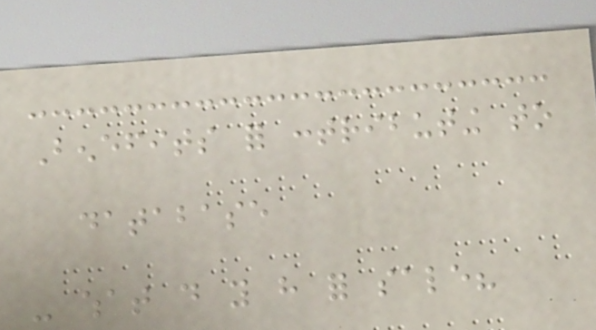Benefits for contributing to
database
- what do you have for sale?
